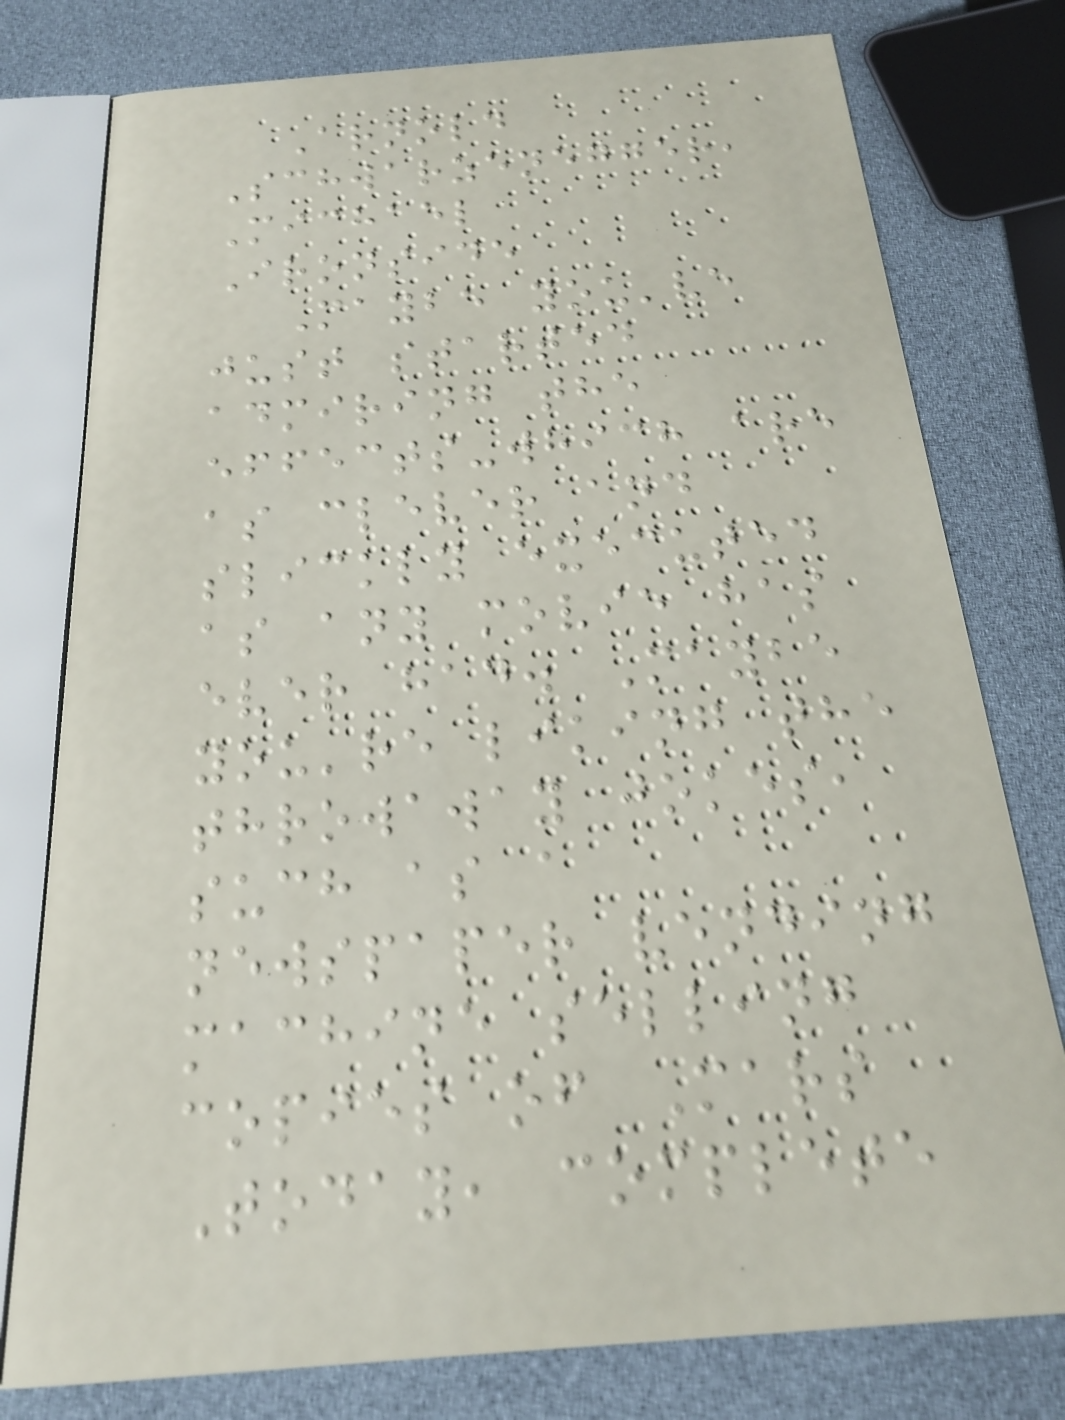Arnold
Schwarzenegger,
Michael
Ironside
Maybe you've
just started
admiring the
effects-which are
as clever and
slickly executed
as any movie has
ever had. Maybe
you're liking the
throwaway jokes,
such as a
newspaper vending
machine selling
copies of Mars
Today, complete
